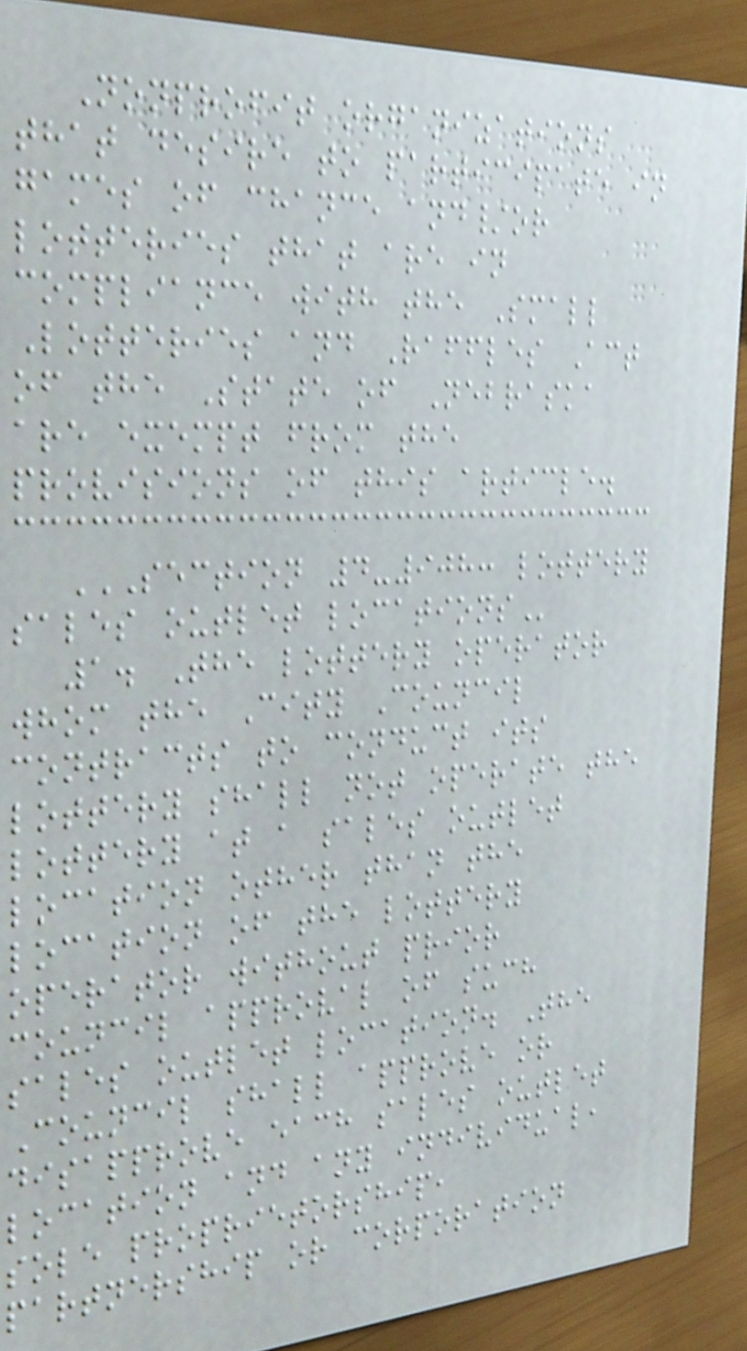Nonprofit organizations
that desire to participate in
games of chance and/or
lotteries that are in
compliance with the Small
Lotteries and Raffles Act
of the State of Nebraska
are exempt from the
provisions of this article.
SECTION 4-908: LOTTERY
SALES OUTLET LOCATIONS
1. The lottery operator
whom the City Council
contracts to conduct its
lottery shall not operate the
lottery at a sales outlet
location other than the
location of the lottery
operator without prior
council approval of such
sales outlet location. The
Council shall approve or
disapprove each sales outlet
location and any individual,
sole proprietorship,
partnership or corporation
